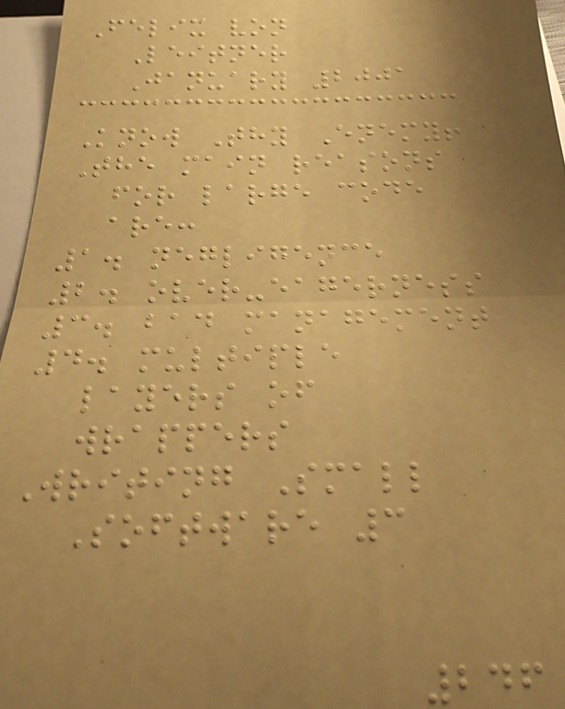Felix von
Leitner
January 2001
Know Thy Enemy!
The main reasons
for large code
are:
1. negligence
2. over-eagerness
3. bad management
4. multiple
layers of
wrappers
Writing Small
Software 3
246
